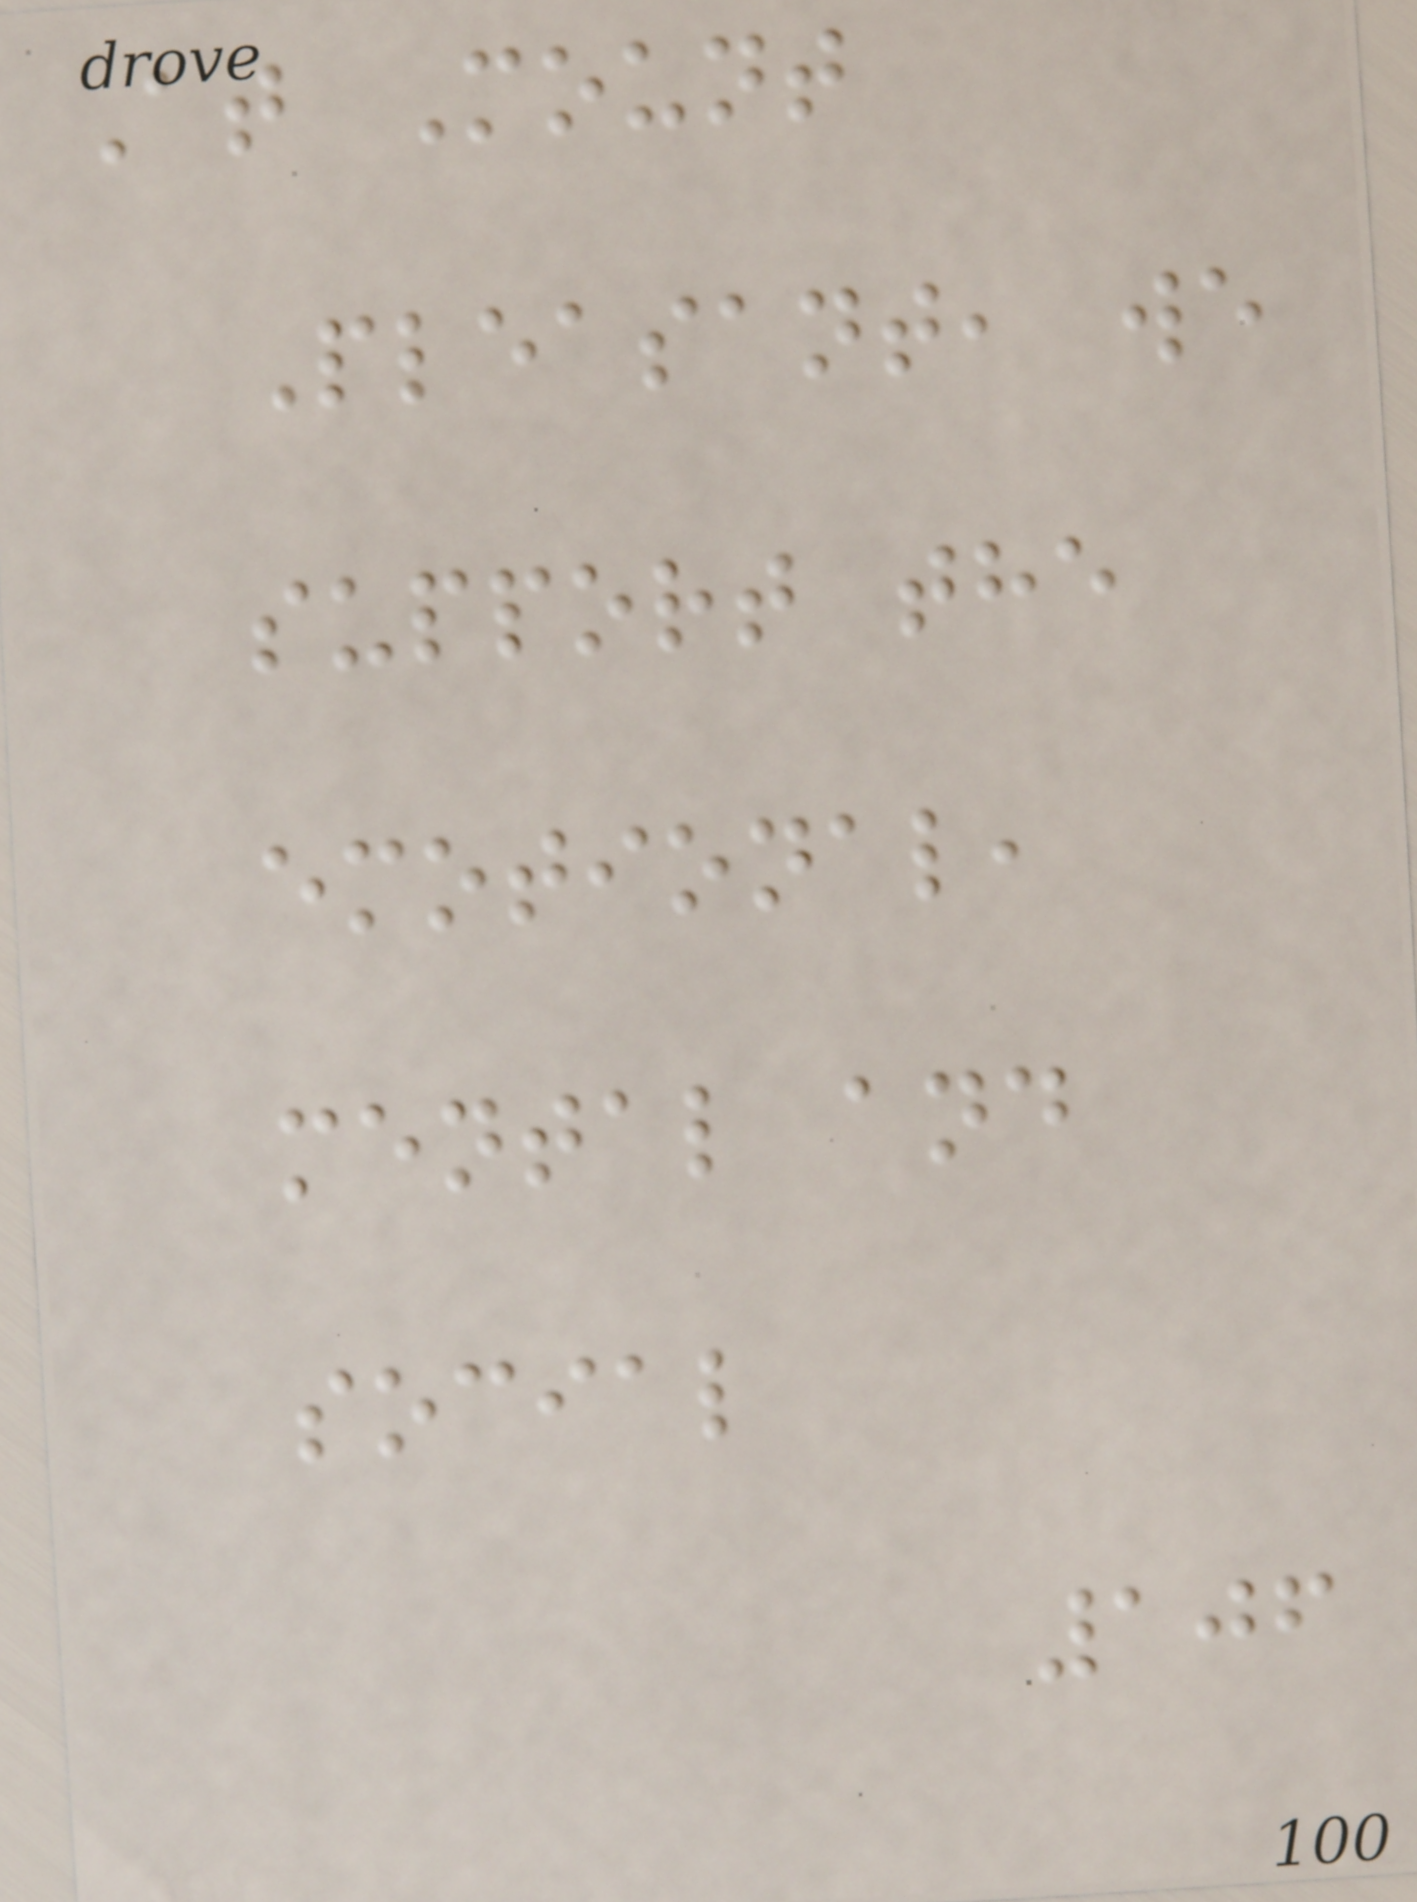At Mount
Pleasant, we
support the
emotional,
mental and
social
106
